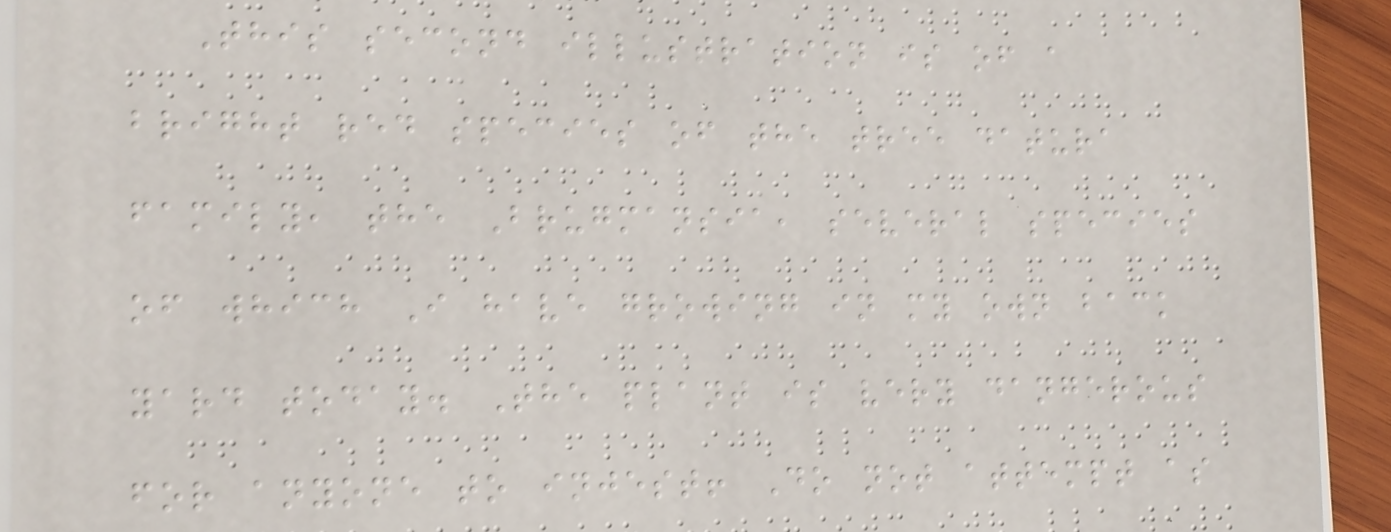This second illustration is of a
bright red species of the tree datura
family, the Brugmansia, several species
of which I have growing in my own back
yard today. The plant is very dangerous
for anyone to injest! Do not attempt as
